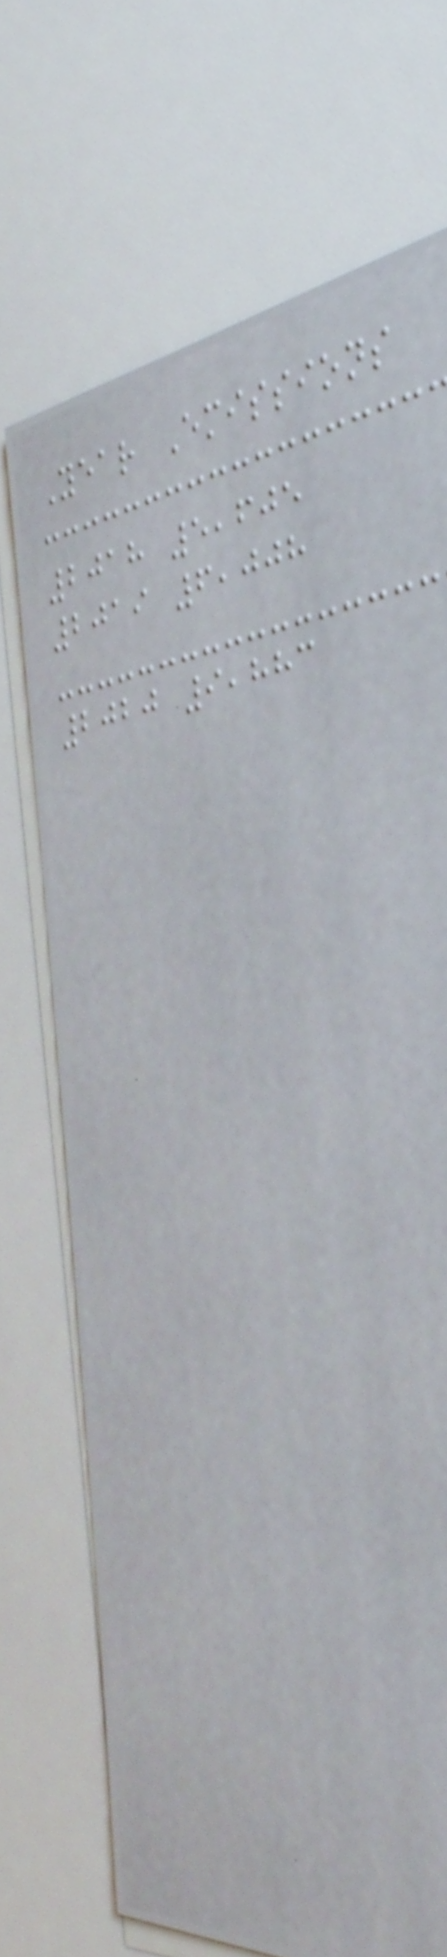Year Emissions
2018 5,605
2019 6,008
2020 9,883
